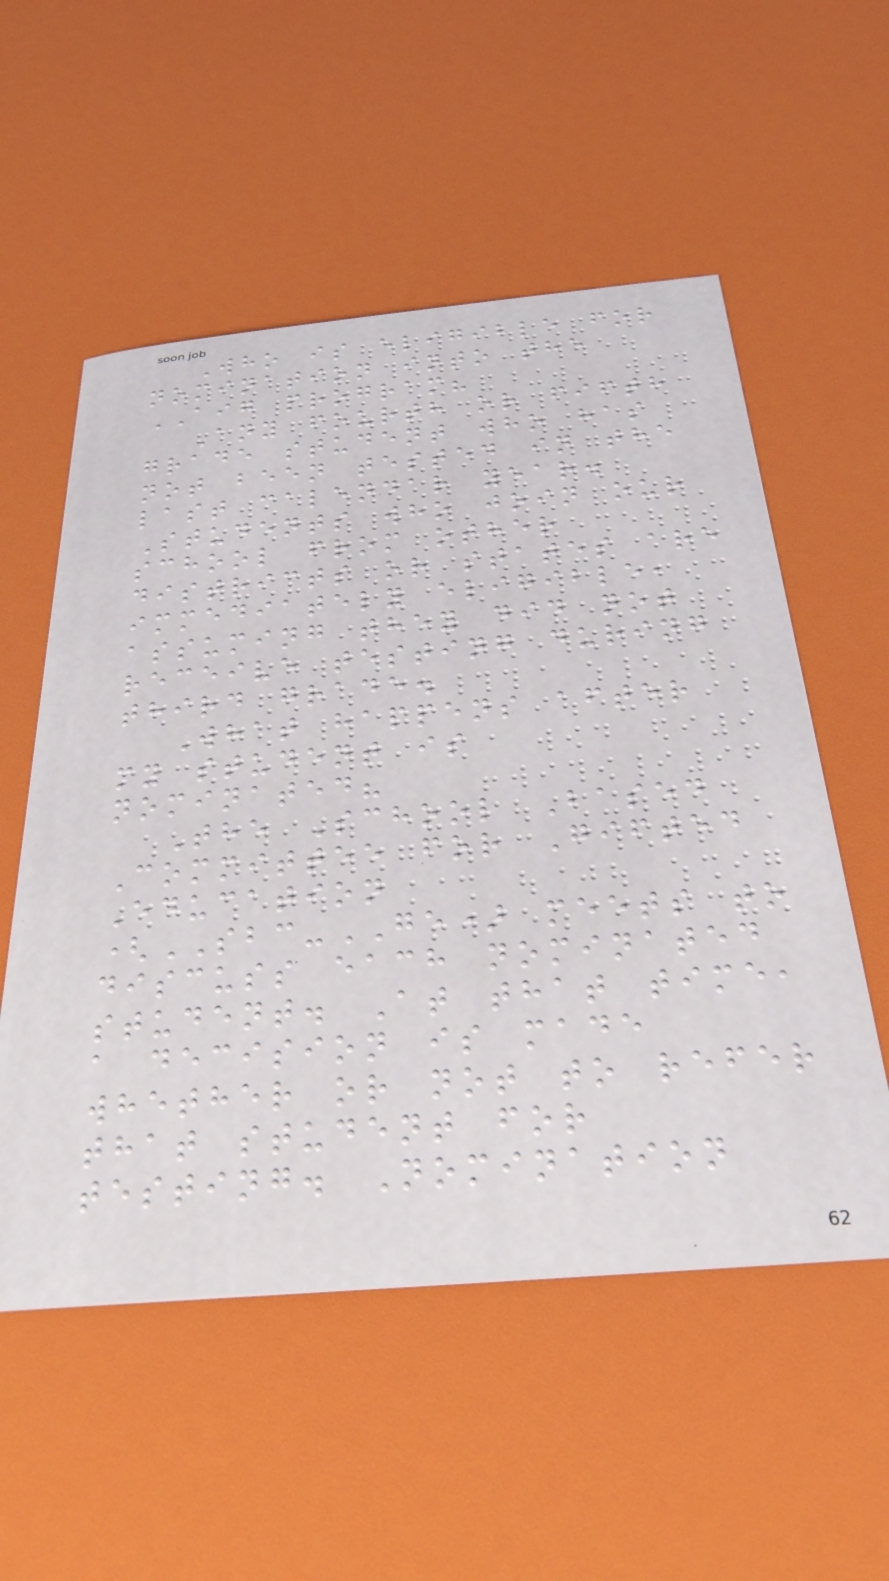Who is eligible for
nomination into the
AIG program?
Any fourth or fifth
grade student who has
not been tested in the
last calendar year.
Students who join our
school from other
districts or states are
immediately eligible,
assuming they did not
receive testing during
third grade.
What happens after
my student is
nominated?
The School Based
Committee for Gifted
Education
(SBC-GE) meets to
discuss each nominated
student. At that time,
a decision is made
whether or not to refer
that student for
testing. Nomination
